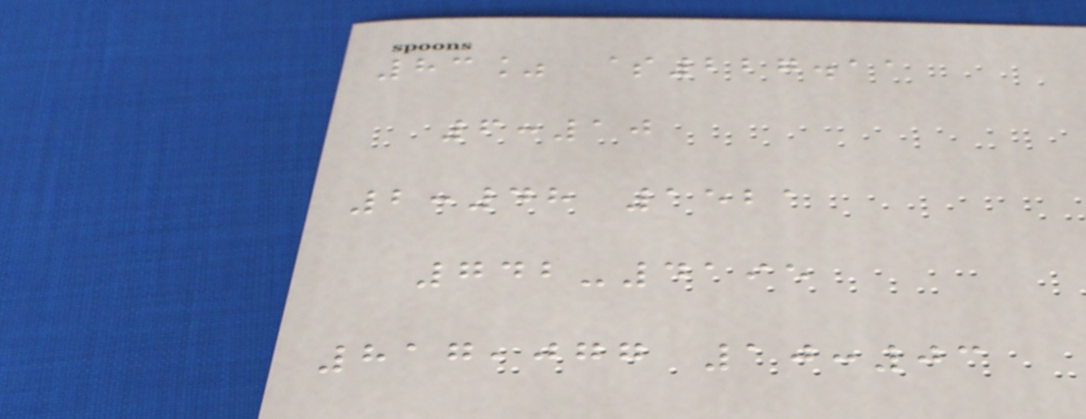83% $227.11
6:10
2:48 1521
742-4195
817,077 10:03
